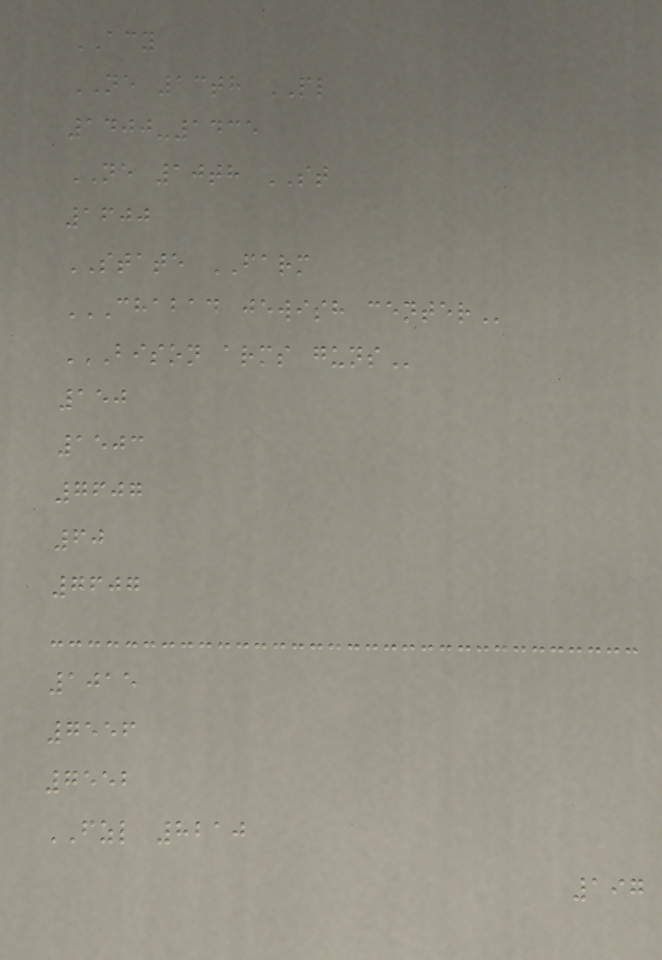ACY
NE 13th PL
1400-1435
NE 10th ST
1600
STATE FARM
CHABAD JEWISH CENTER
BISON ARMS GUNS
150
1503
7607
60
7607
1015
7556
7552
FZL 8210
197
